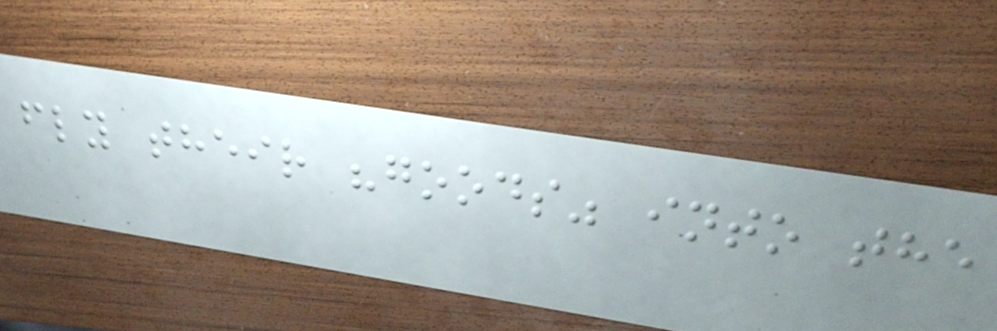fly their "goods" into the
